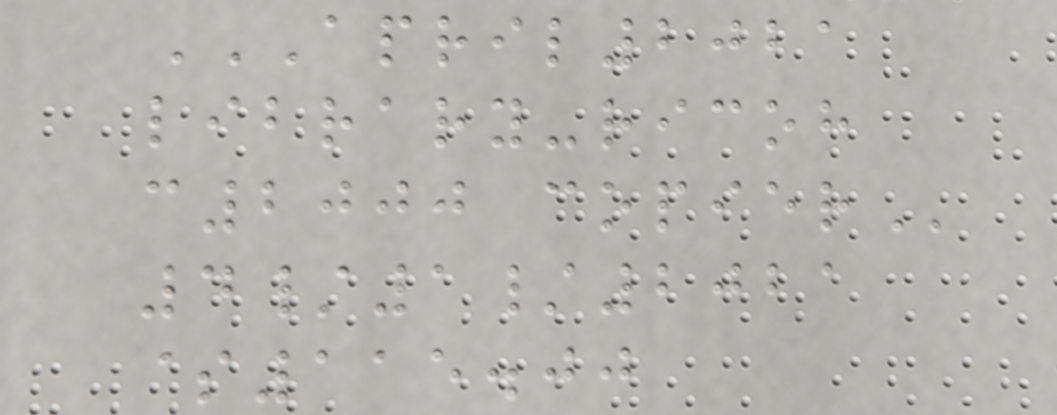APRIL2021
LIBRARY-RICOH
C2000 COPIER
4/1/2021
$115.00
